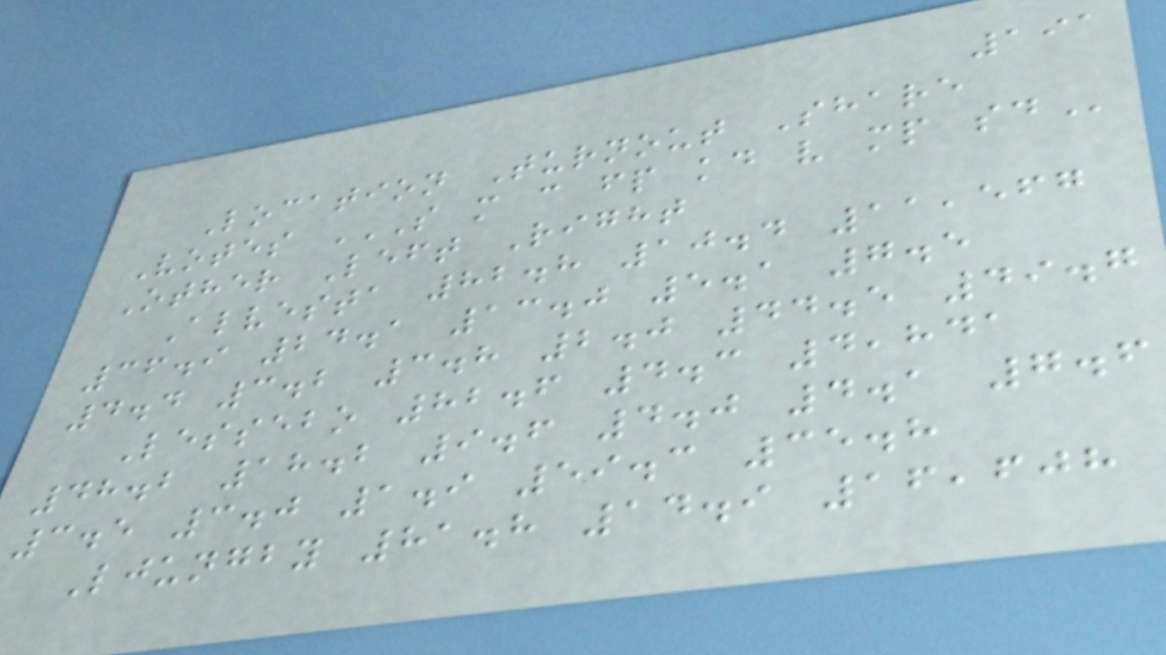191
Location Turnout Share
Votes S M C FP KD V MP SD
Other Left Right
Alvesta 82.8 10.4 11,567
36.9 24.1 13.0 5.1 7.5
4.4 3.2 3.8 2.0 44.5 49.7
Lessebo 82.6 4.3 4,841
48.2 18.2 9.6 4.0 4.1 7.6
3.5 3.0 1.9 59.3 35.8
Ljungby 81.8 14.9 16,608
